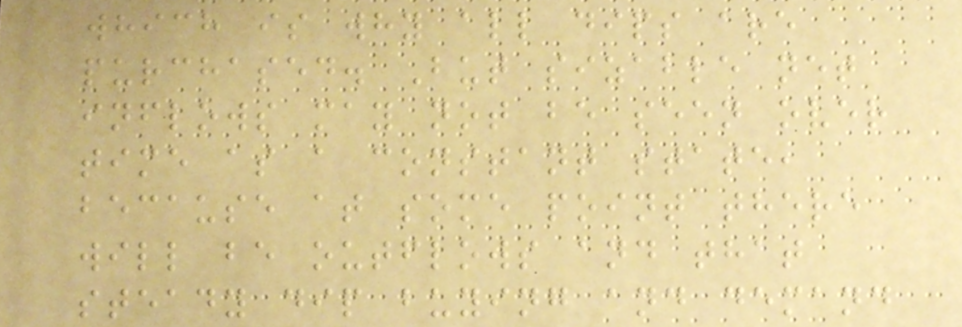which is why all dips are
purchased. But sizable net
inflows may not be seen over
time as a constant state,
because at some point there
will be outflows and that
steady dip buying and demand
